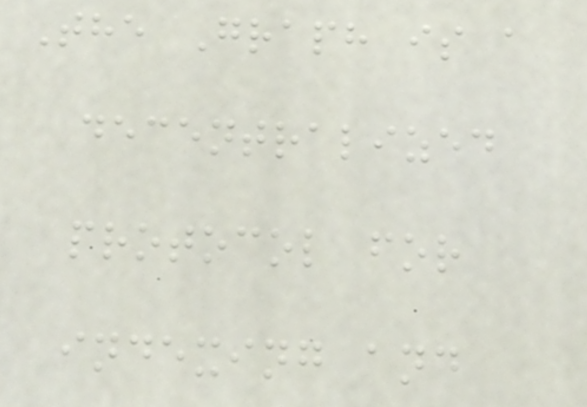The Graph is a
decentralized
protocol for
indexing and
